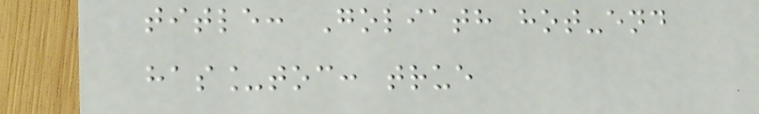title: Goliath hot-end
has_toc: true
